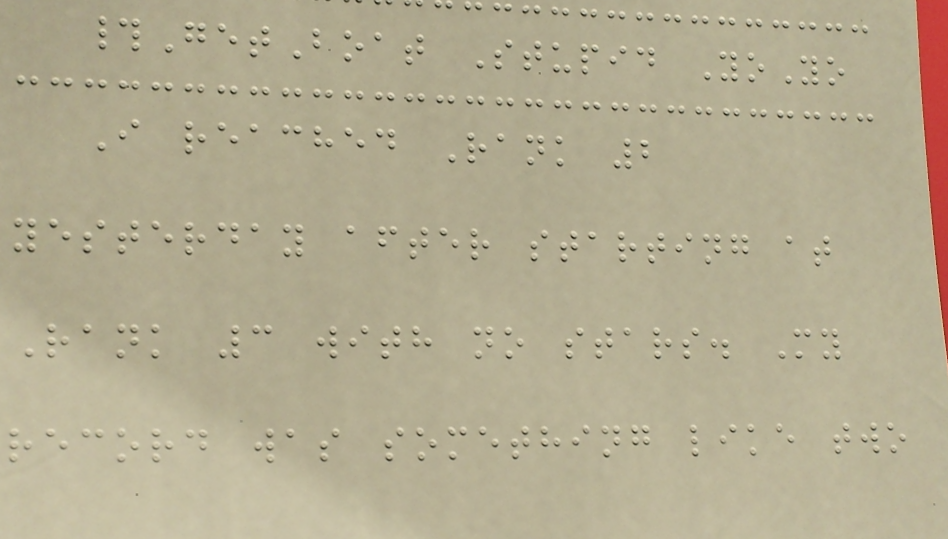#GetBoat Stupid YoYo
I reached Rank 2
yesterday after starting at
Rank 3 with no stars. My
record was something like two
